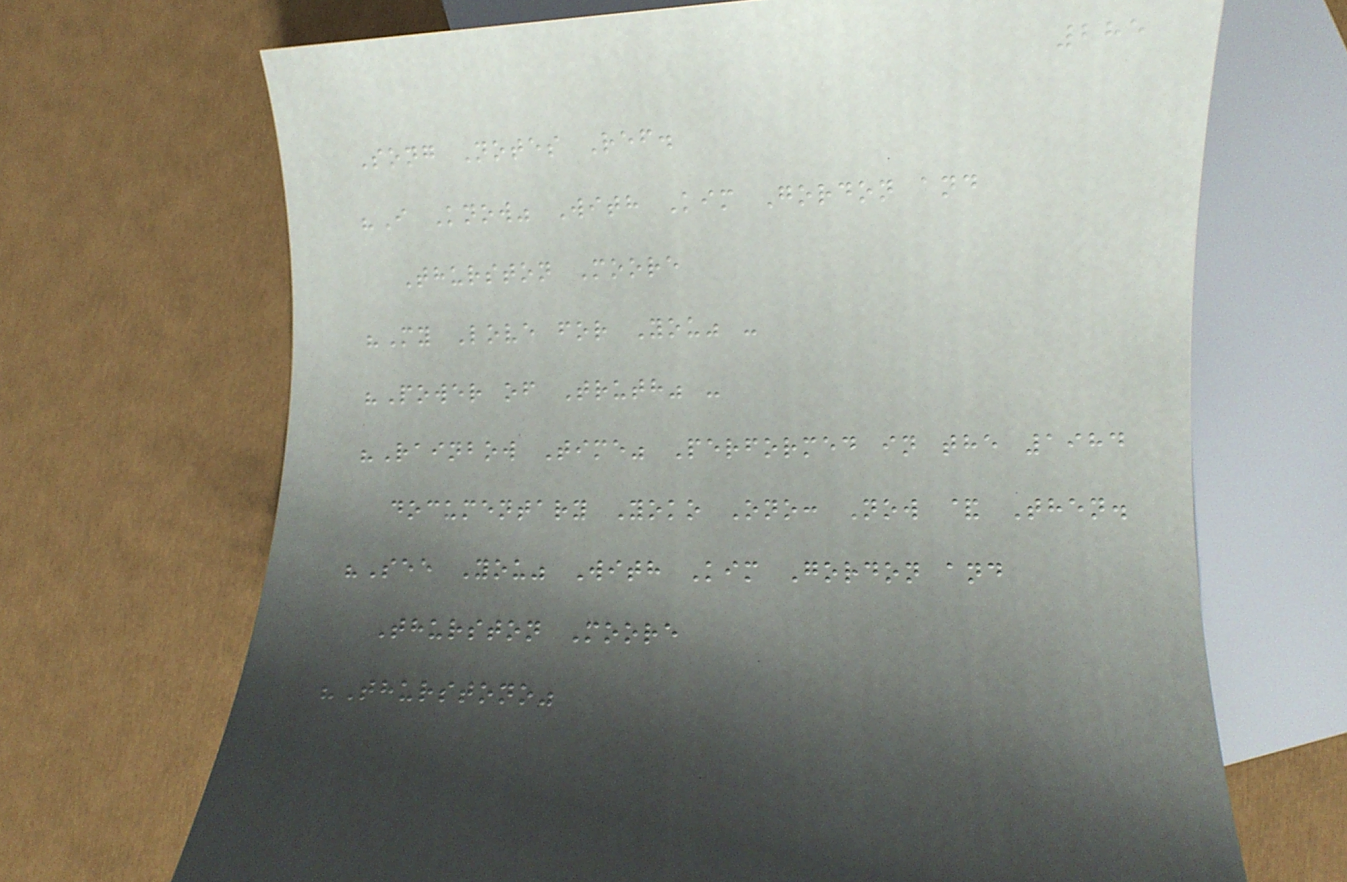285
Song Notes Ref.
"I Know" With Kim Gordon and
Thurston Moore
"My Love for You" -
"Power of Truth" -
"Rainbow Time" Performed in the 1984
documentary Yoko Ono: Now & Then.
"See You" With Kim Gordon and
Thurston Moore
"Thurstono"
